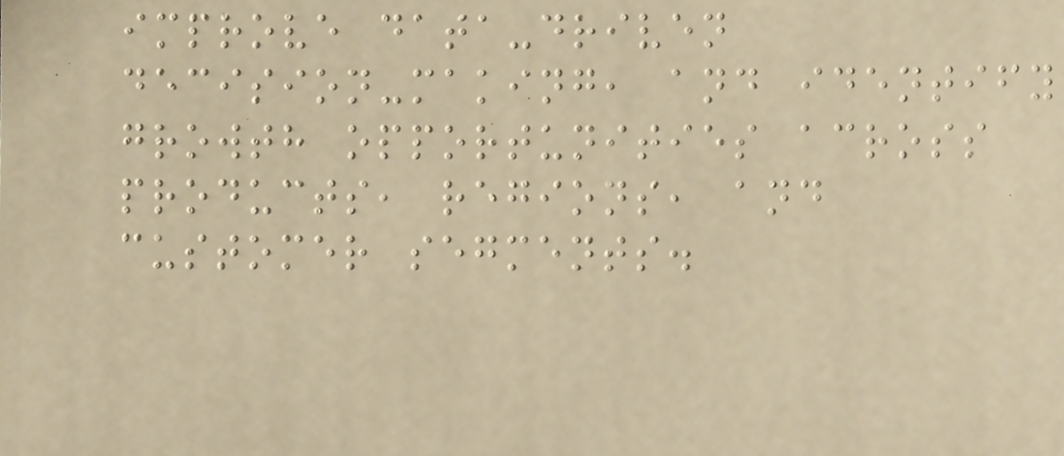improve data-driven
decision-making, and identify
growth opportunities across
products, regions, and
customer segments.
